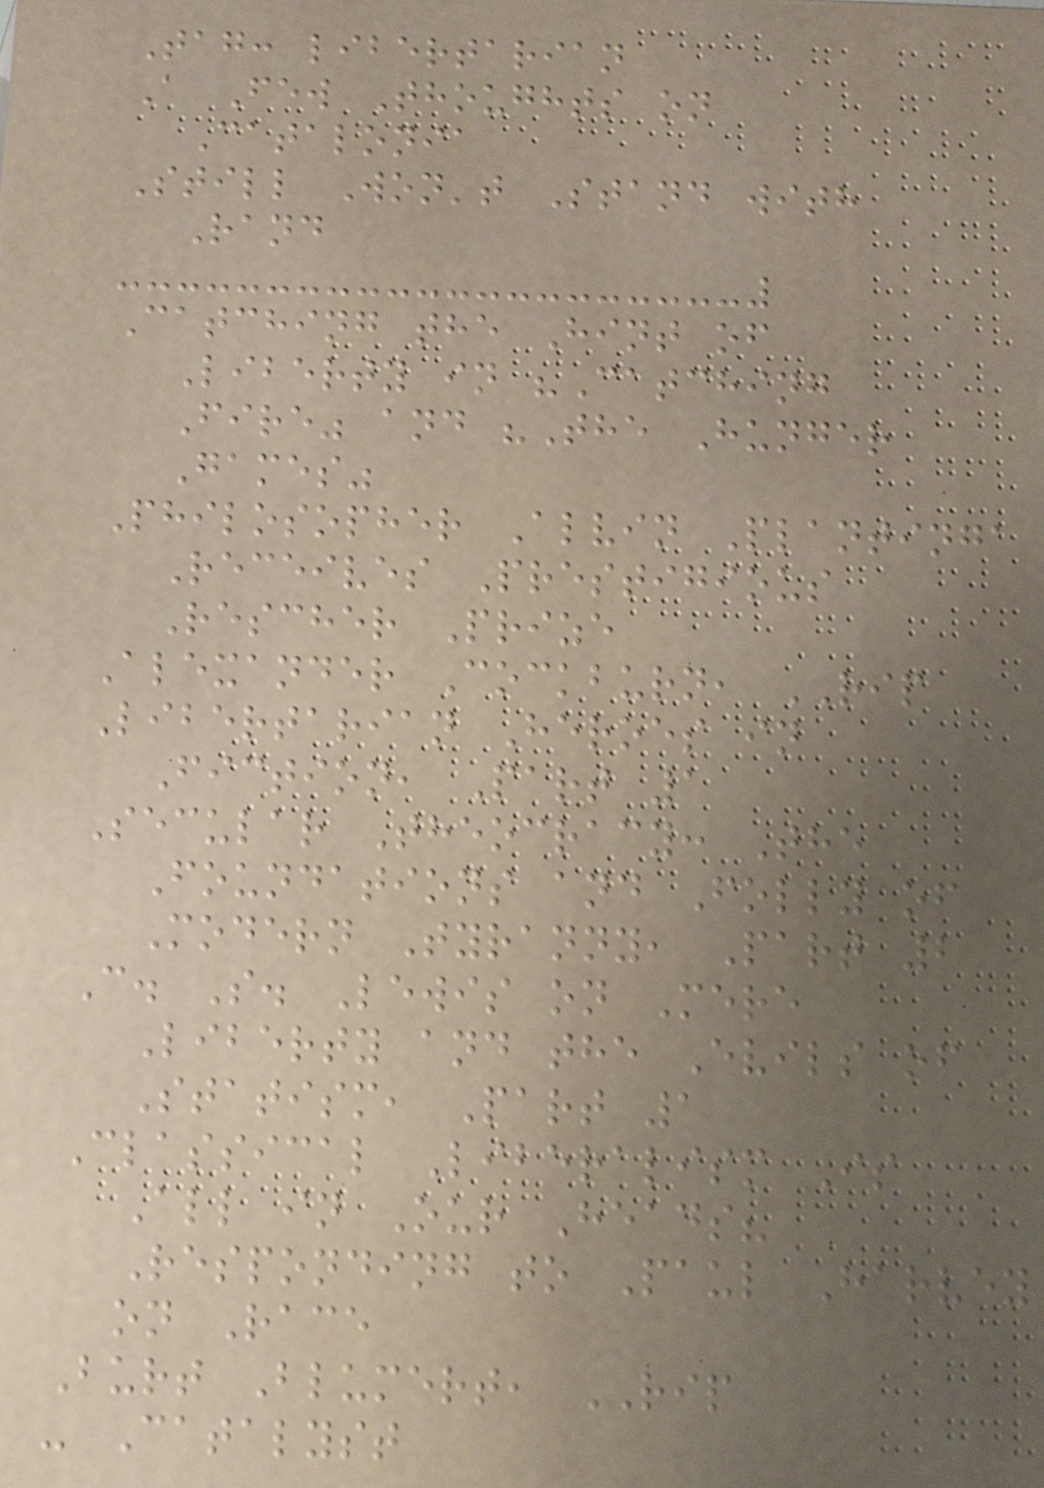Tag: libertarian
A Few Thoughts on
Catalonia
Still Won't Stand with
Rand
Catching the Hint of
Liberty in "Catching
Fire" and "The Hunger
Games"
Philosopher Alvin Plantinga
Receives Prestigious
Rescher Prize
Alexander Cockburn, RIP
Libertarian Heroes in
Fiction, Part 1
Secular Theocracy: The
Foundations and Folly of
Modern Tyranny, Part 2
C. S. Lewis on Mere
Liberty and the Evils of
Statism, Part 1
Classical Liberalism Is
All in Our Heads?
Responding to Paul Harvey
on Race
Burt Blumert, RIP
- Catalyst
